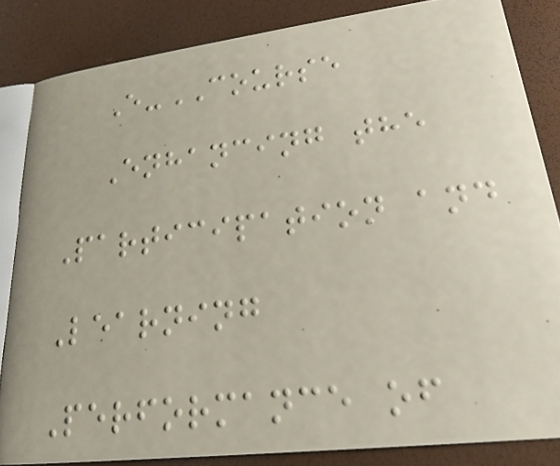E-COURSE
Enhancing the
Participation and
Learning
Performance of
